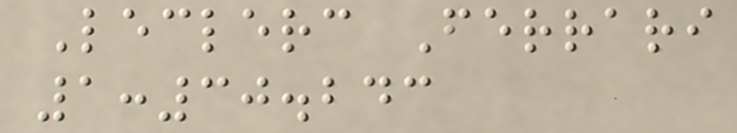Leclerc Ferrari
1:30.243
